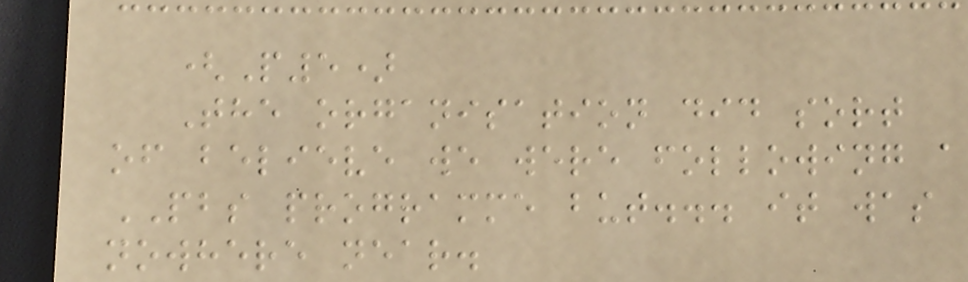(P5)
The organisation did sort
of believe we were following a
PBS programme but... it was
nowhere near.
